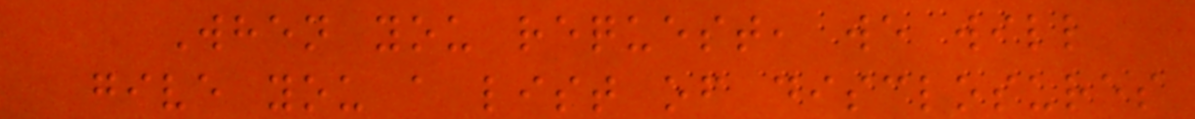When you request, we will
give you a list of disclosures
